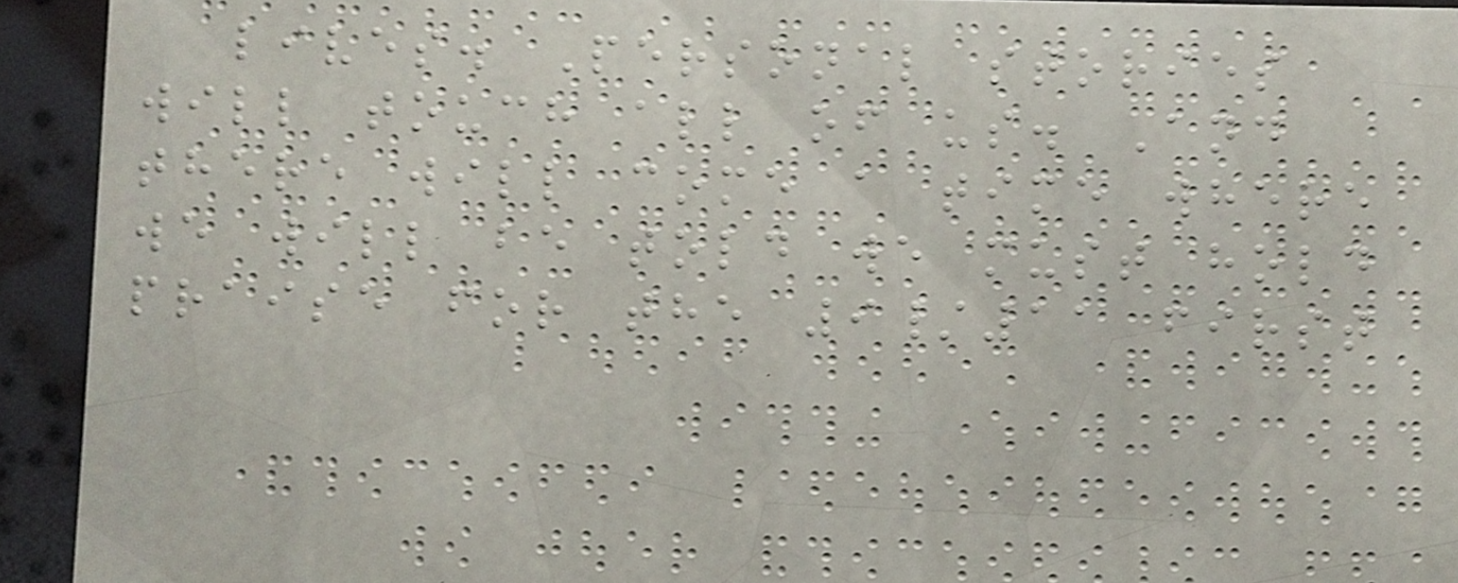lives. Personal stories
will touch all of us. And
there will come a time where
we will be told we must hold
praise for the 9/11 first
